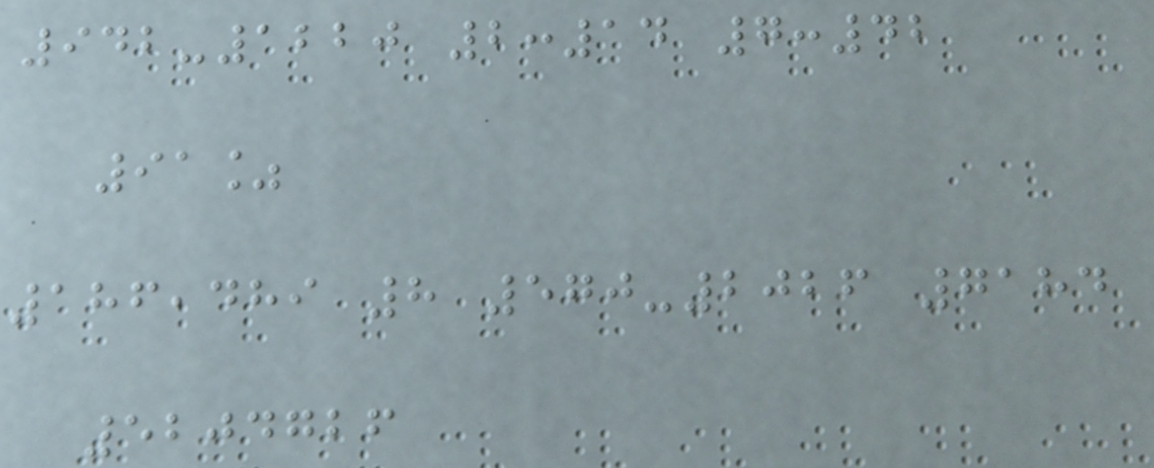942-1220 2:14 7:42
91%
186,489 8 570-2026 7184
5204726
